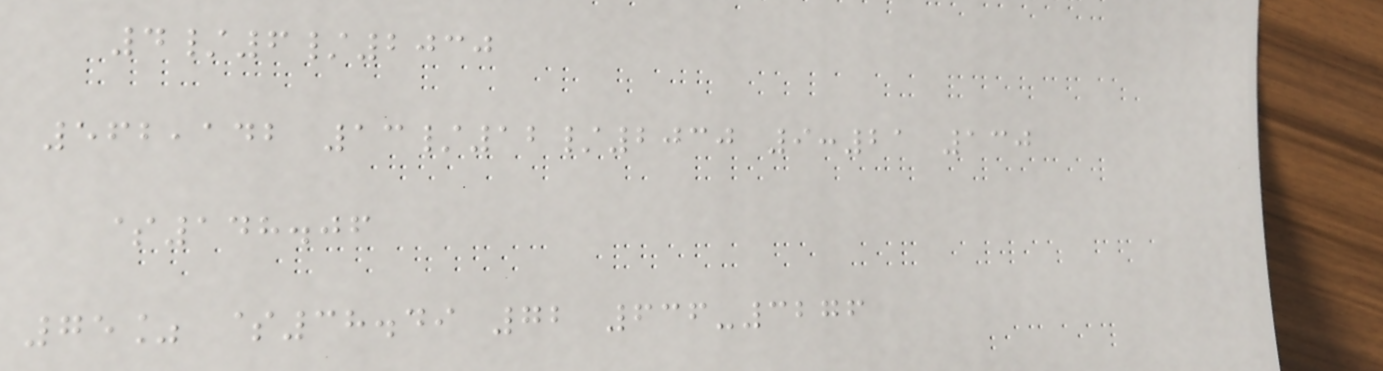4/6/2030
562,142 13/12/2030 9:21 130
$148.06
75% $38.49 72 636-3276
